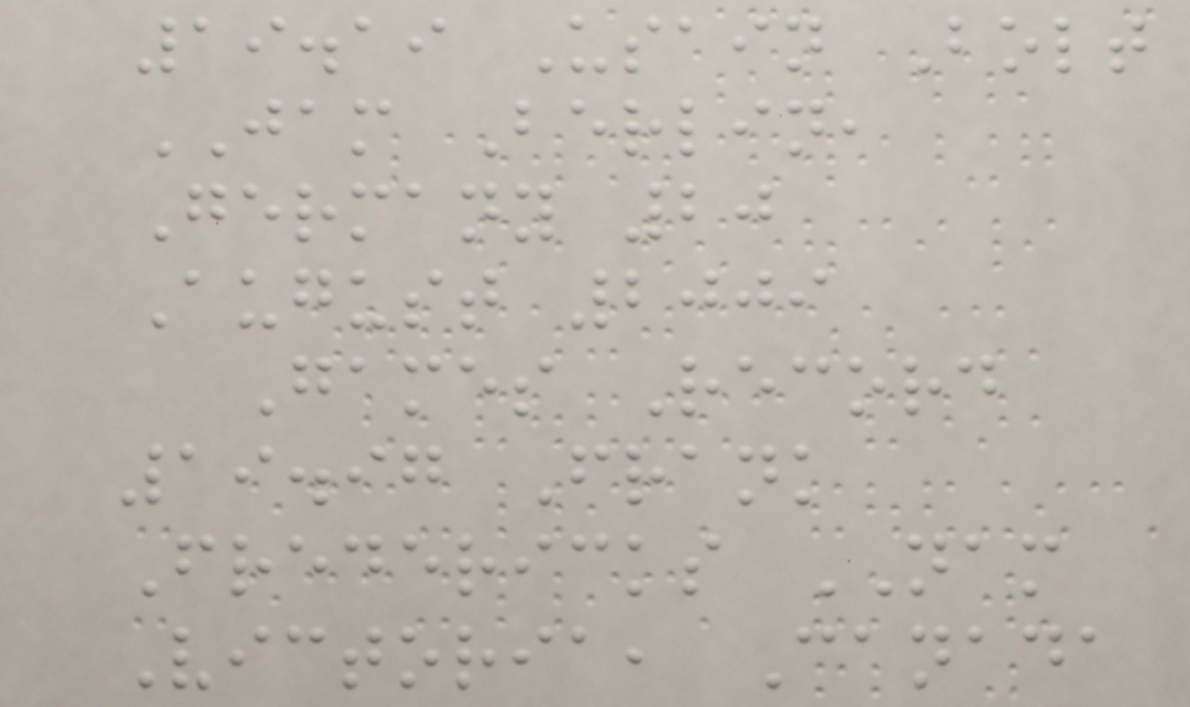19.19 Usain Bolt
JAM Berlin,
Germany 20
August 2009
Games Record
19.97 Frank
Fredericks NAM
Victoria, Canada
